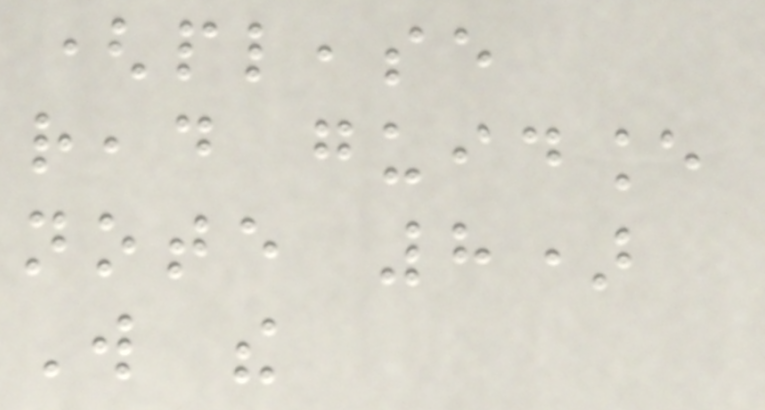(please
read guidance
note 8)
Will the
